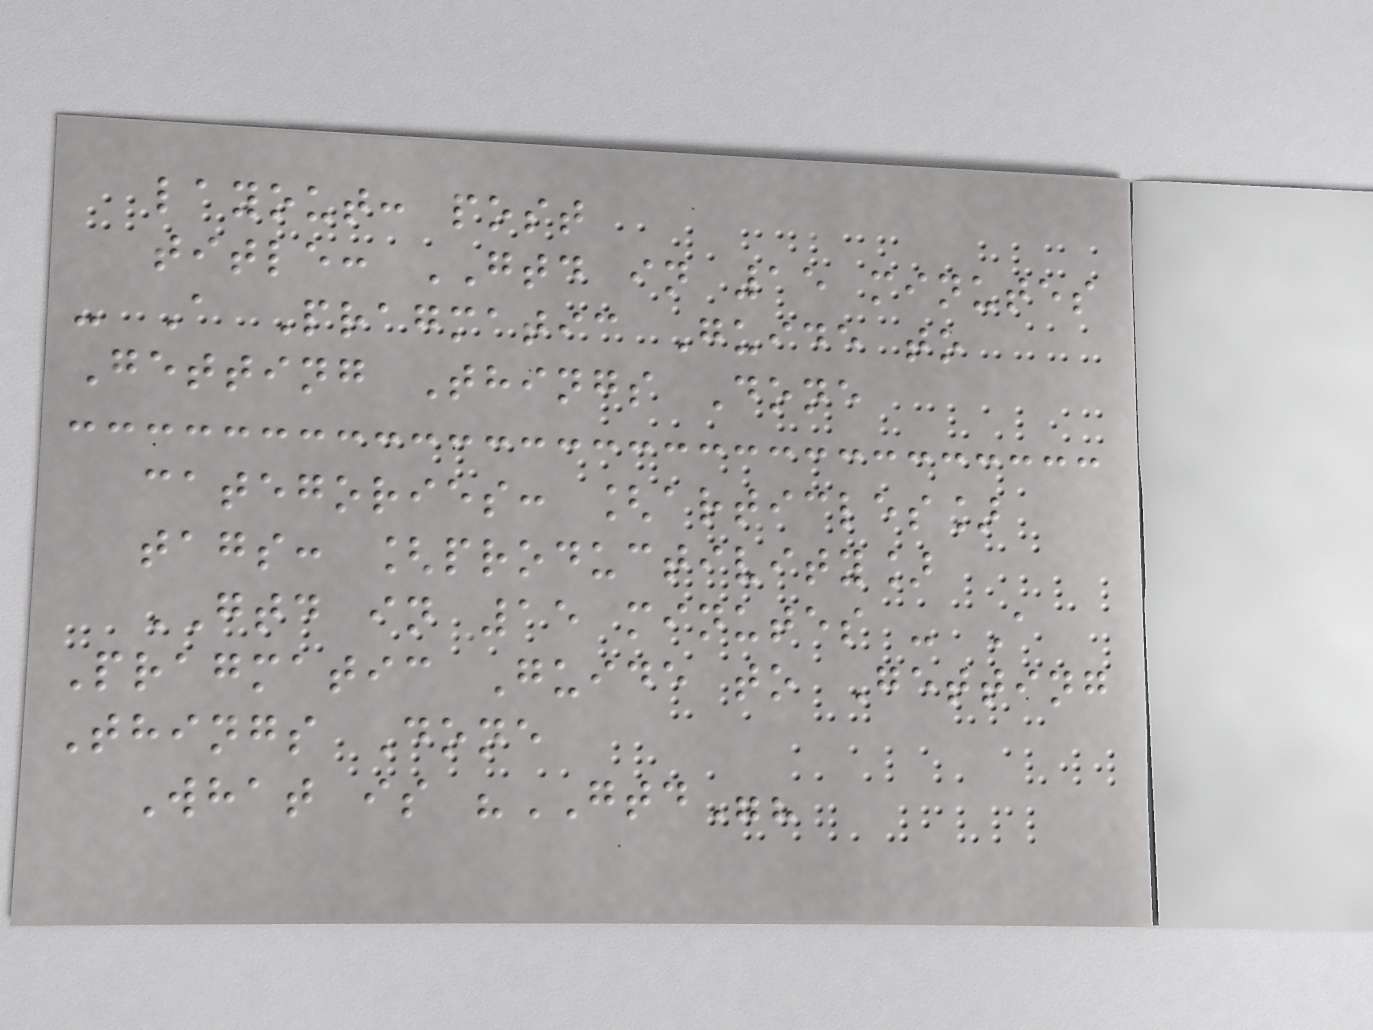layout: post
title: GTD in 15 minutes
- A Pragmatic Guide to
Getting Things Done
categories: [articles]
tags: [productivity]
GTD in 15 minutes - A
Pragmatic Guide to Getting
Things Done
What is "GTD"?
